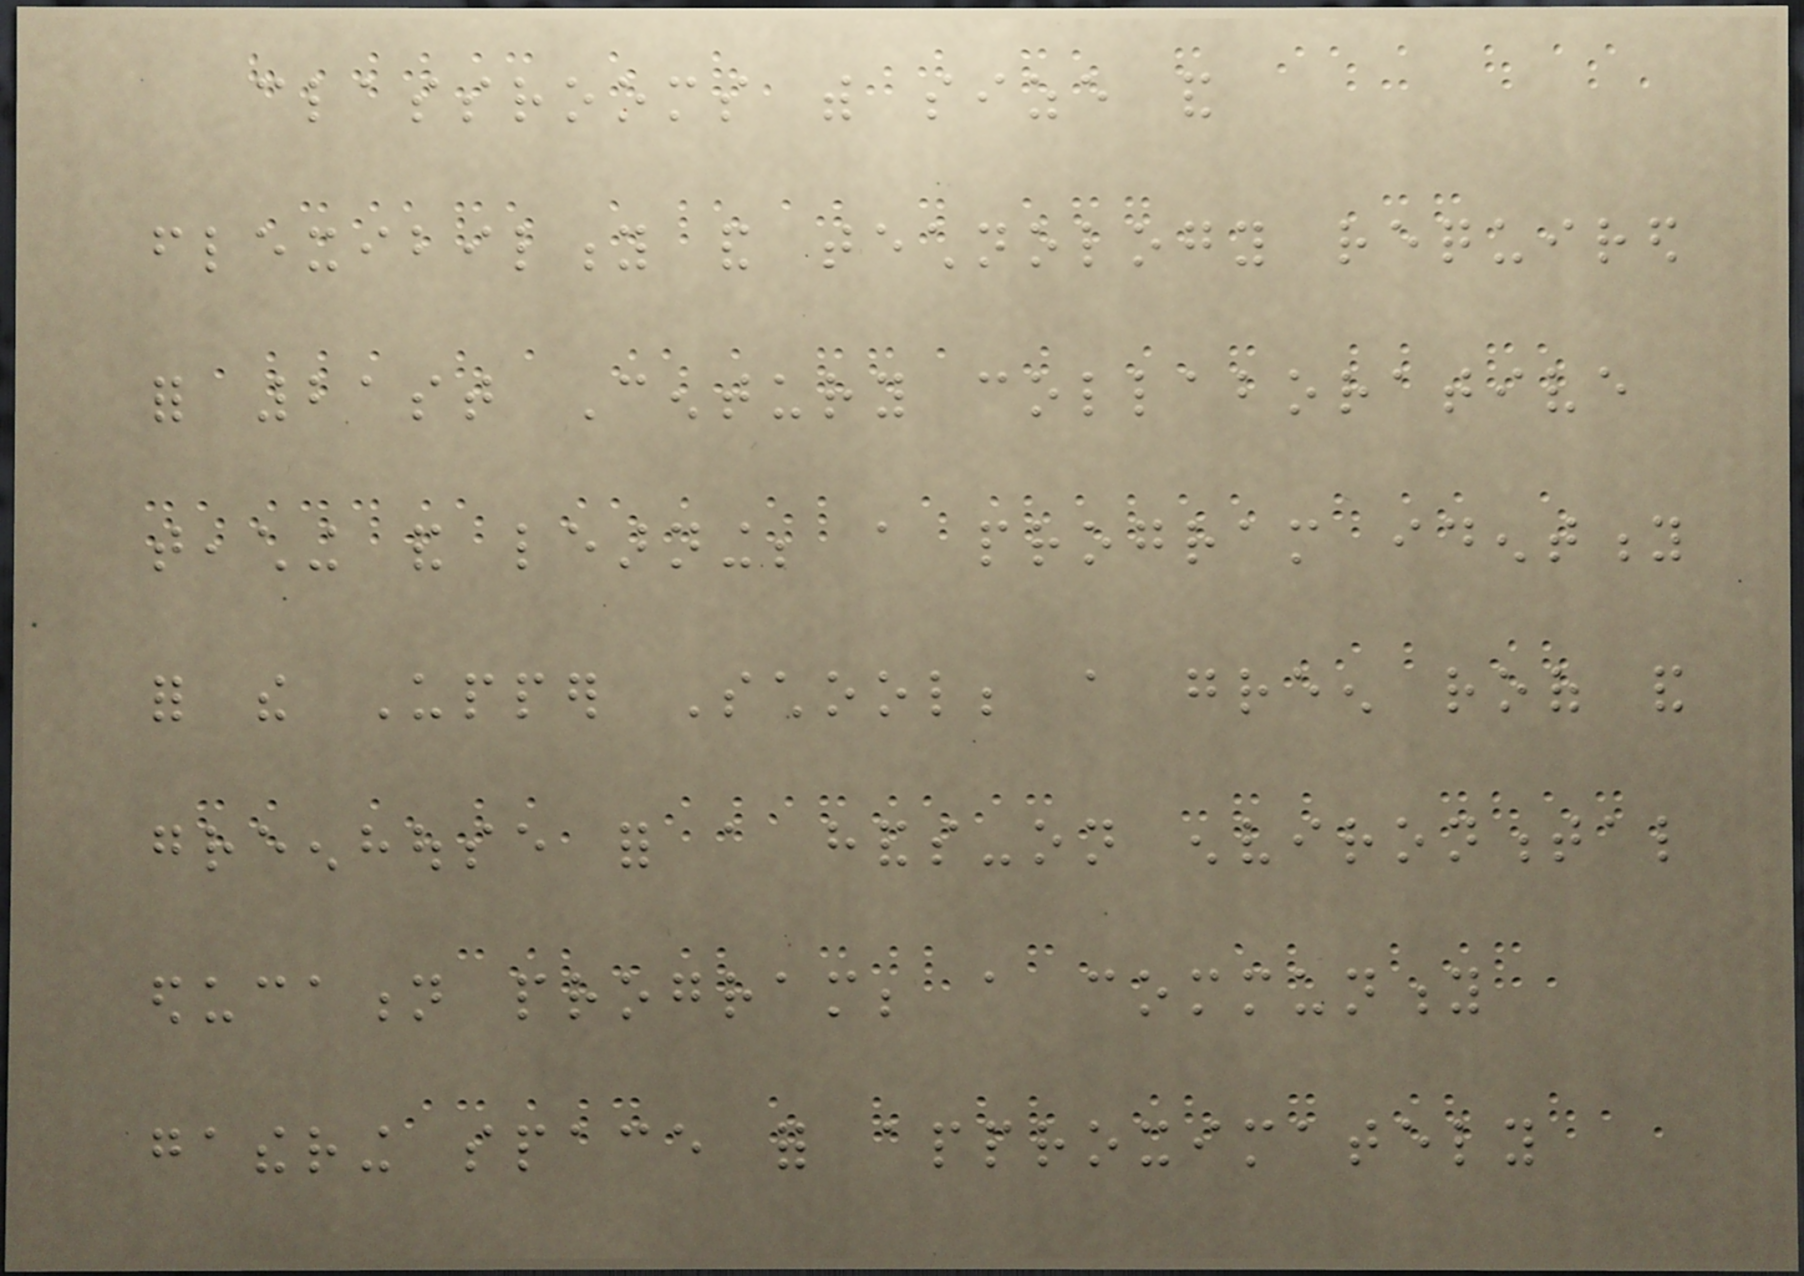classrooms with size and
flexibility and technology required
for 21st Century collaborative
teaching and learning; a program identity
for the Upper School; a green roof and
greenhouse for a hands-on environmental
education program; a community
gathering space for approximately
